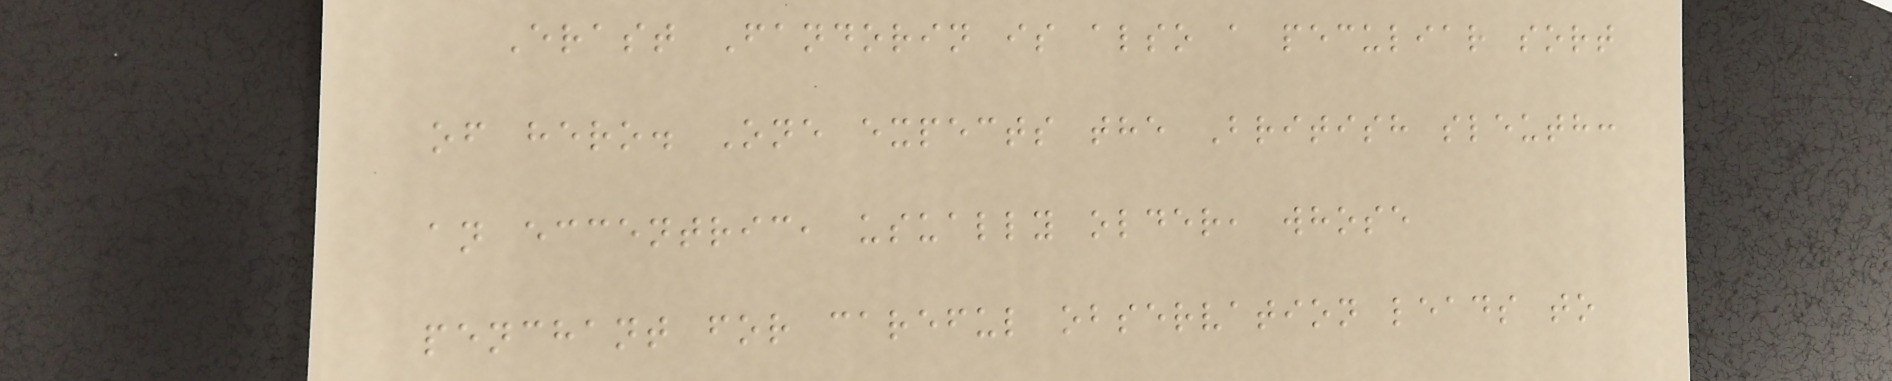Erast Fandorin is also a peculiar sort
of hero. One expects the British sleuth:
an eccentric, usually older, whose
penchant for careful observation leads to
